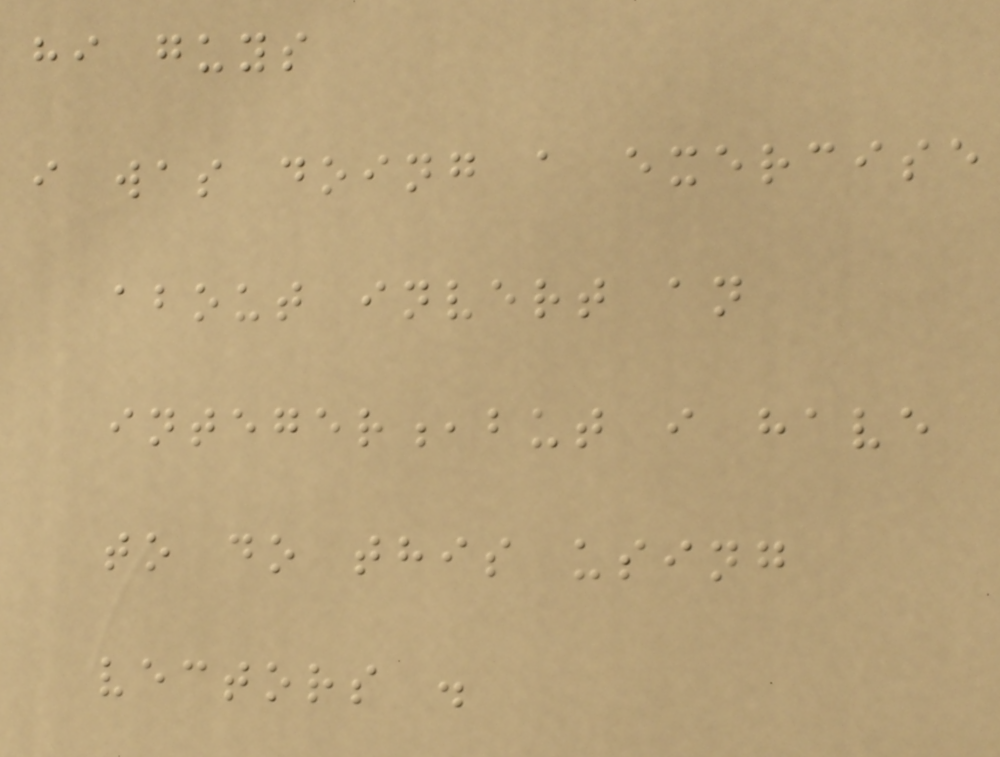hi guys
i was doing a exercise
about invert an
integer,but i have
to do this using
vectors .
